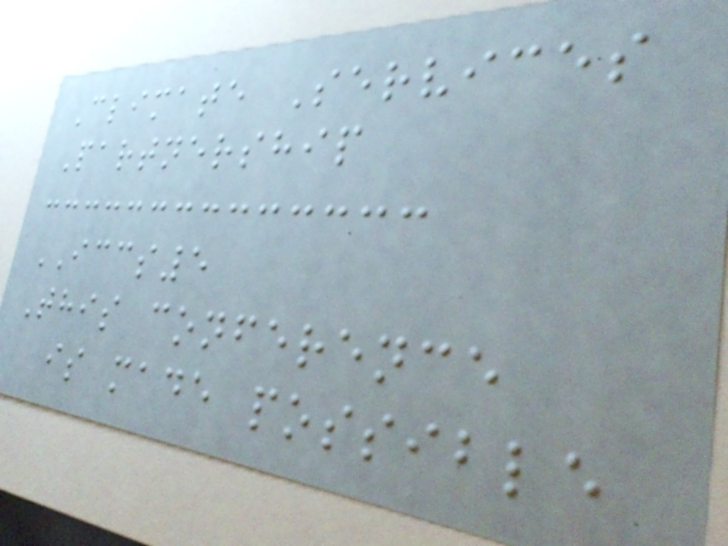Climate Services
Partnership
ICCS5
This conference
is made possible
